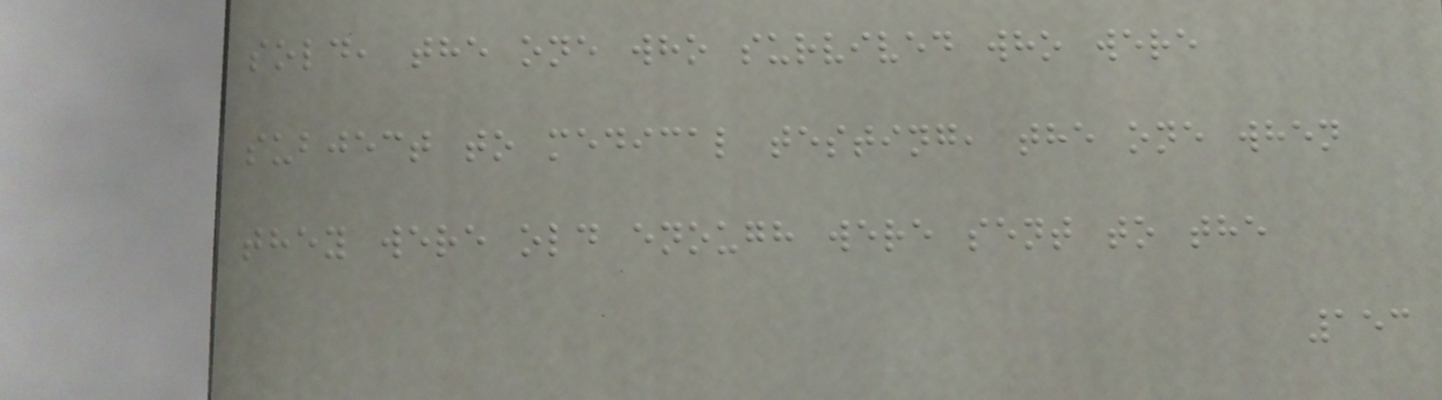sold, the one who survived who were
subject to medical testing, the one when
they were old enough were sent to the
153
